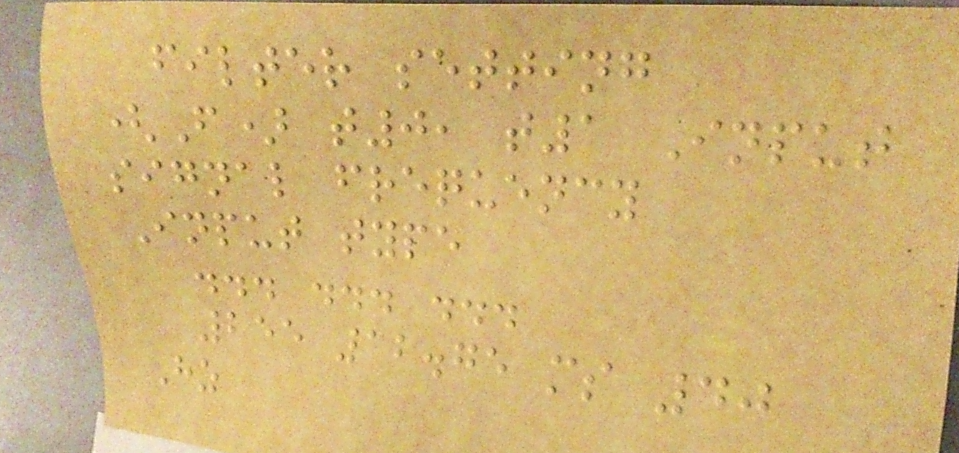filter setting
(F) t0, t1 Input
signal frequency
Input type
... ... ...
255 12.75 ms 40
Hz
